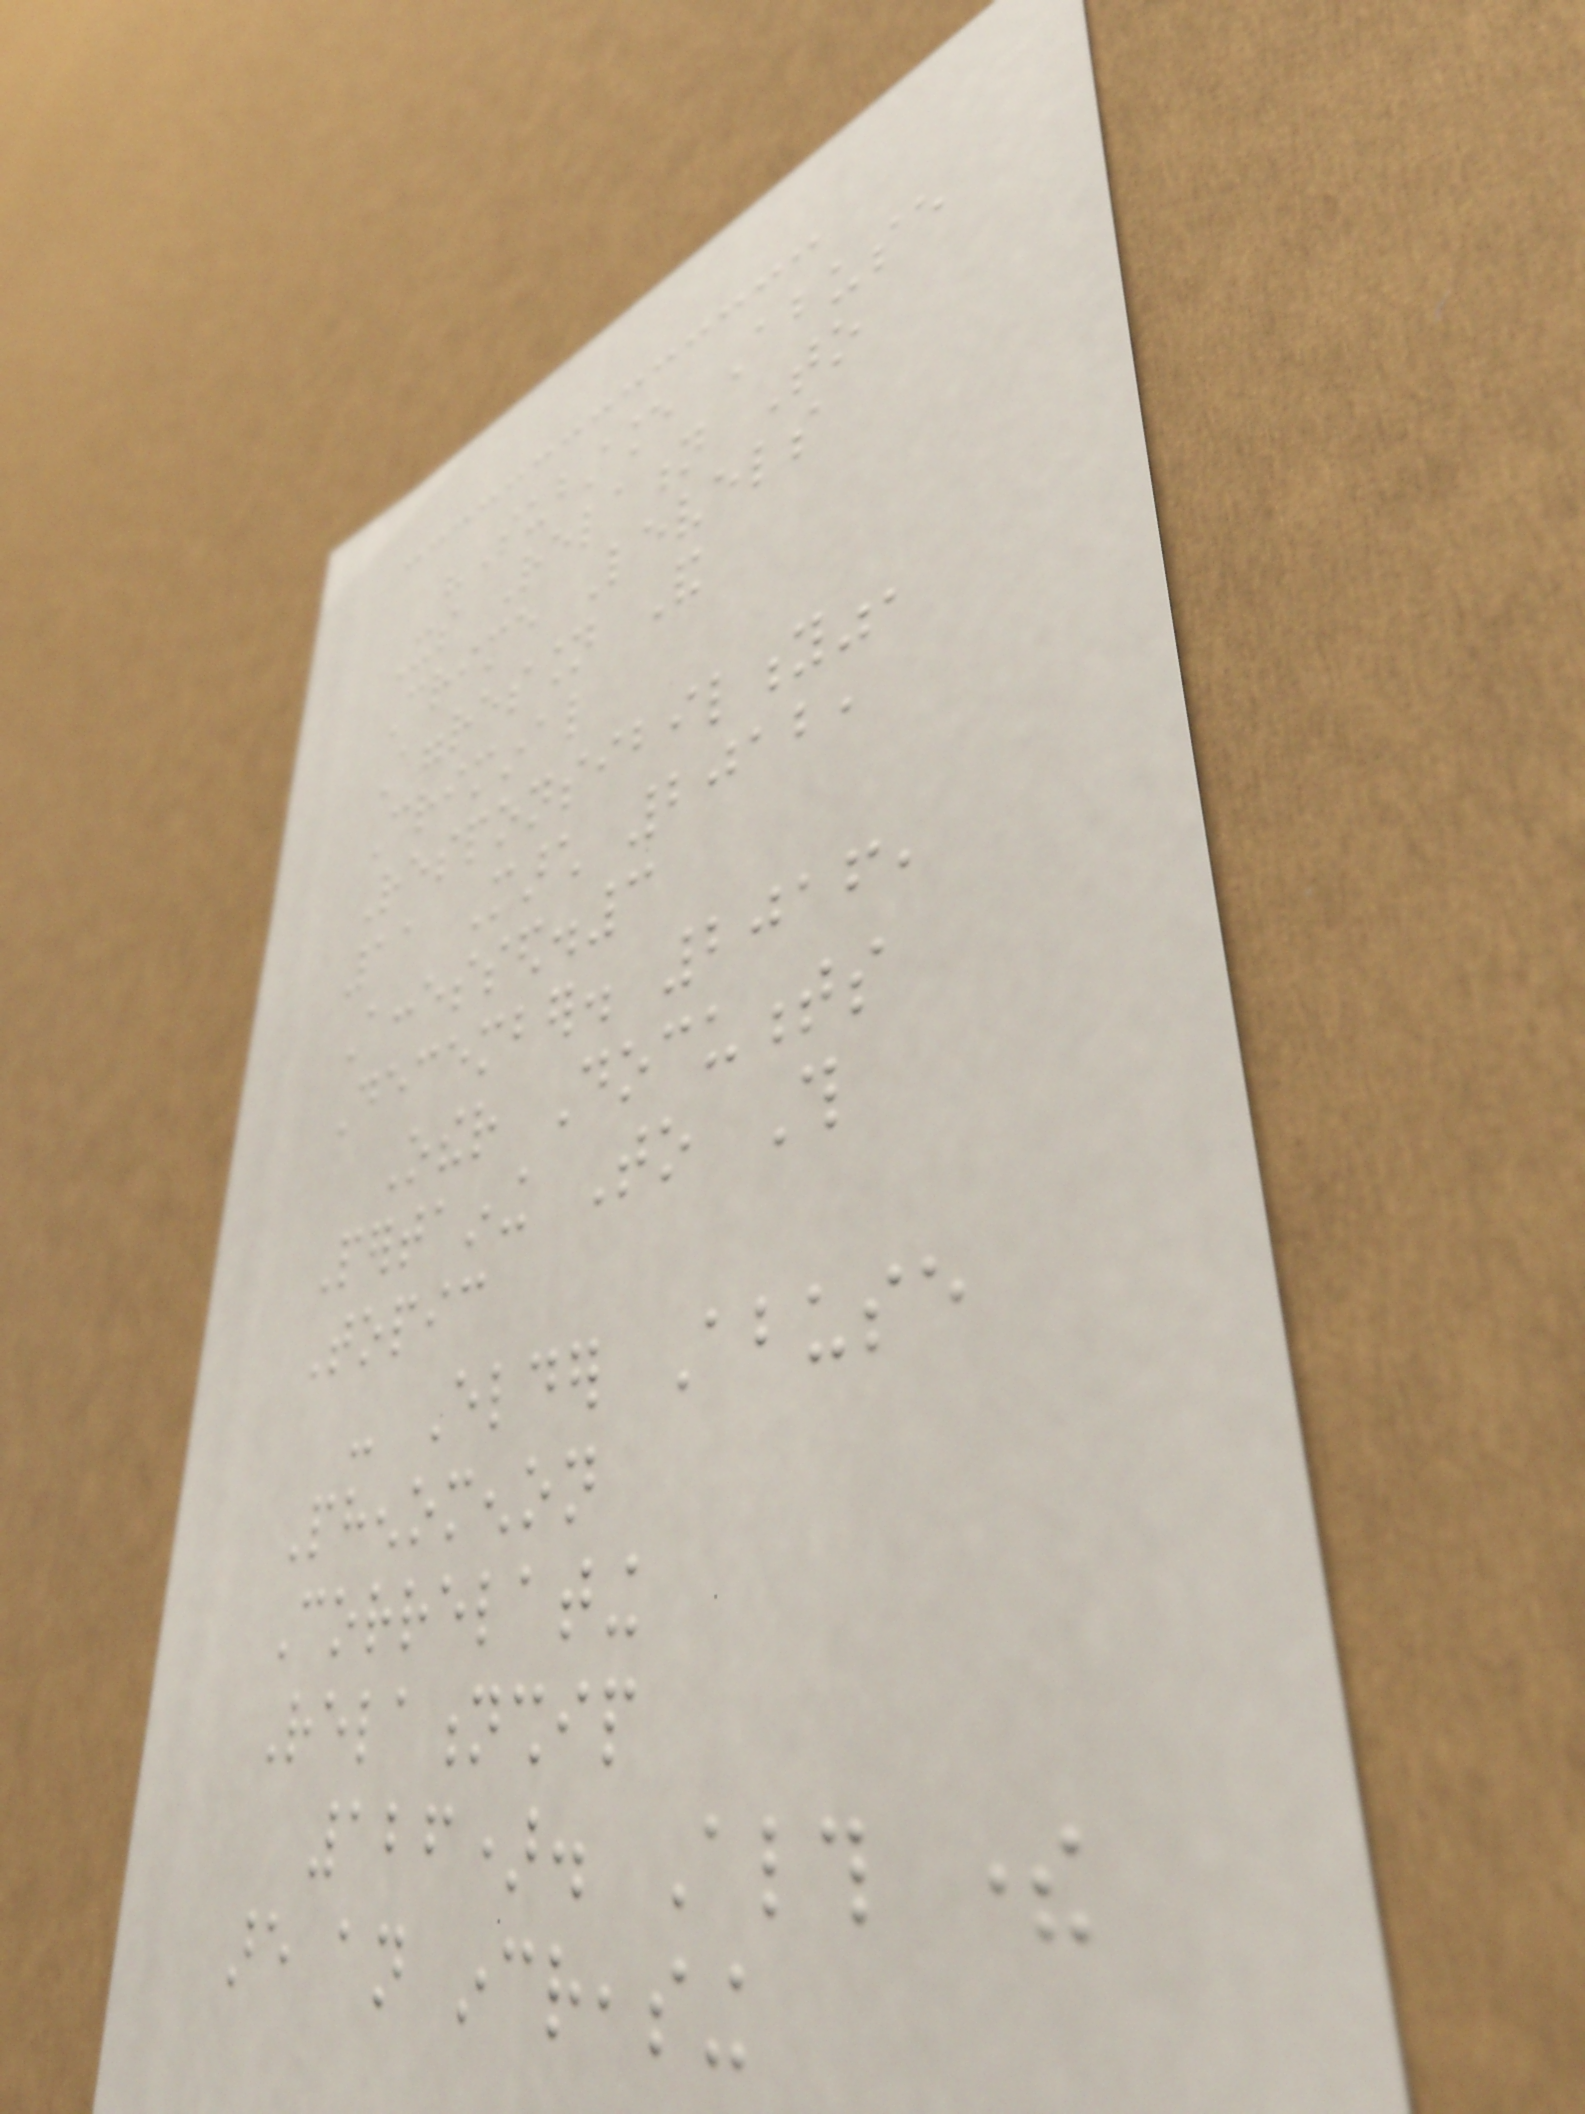"Substance Abuse
Its Relation To
Crime Levels
Aggression And
Criminal
Responsibility",
11 March 2012,
Accessed.3
December. 2016,
Other Documents
Pertaining To This
Topic
- Elder Abuse
Phenomenon
Correlating
Relationship
126). Although there
are an increasing
